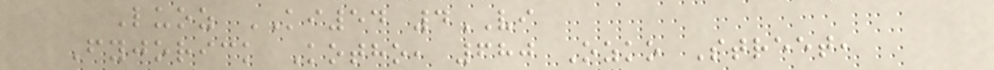Luoz KI54 4VI
Fyjorick Kotho, 680 Ozko Street,
